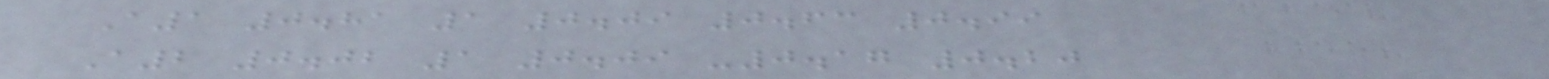A1 0.81 1 0.09 0.63 0.99
A2 0.02 1 0.09 -0.17 0.20
